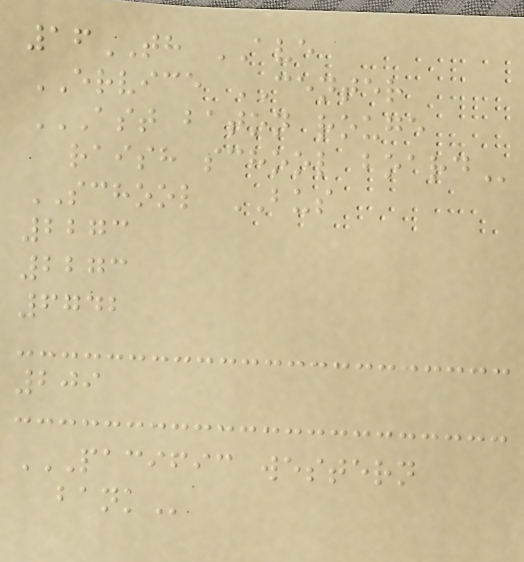16TH AVE
ERVICE CENTER
AST BATON ROUGE
RAISH SCHOOL BOARD
SCHOOL BUS
2273
2273
6742
209
PACIFIC WESTERN
BANK
